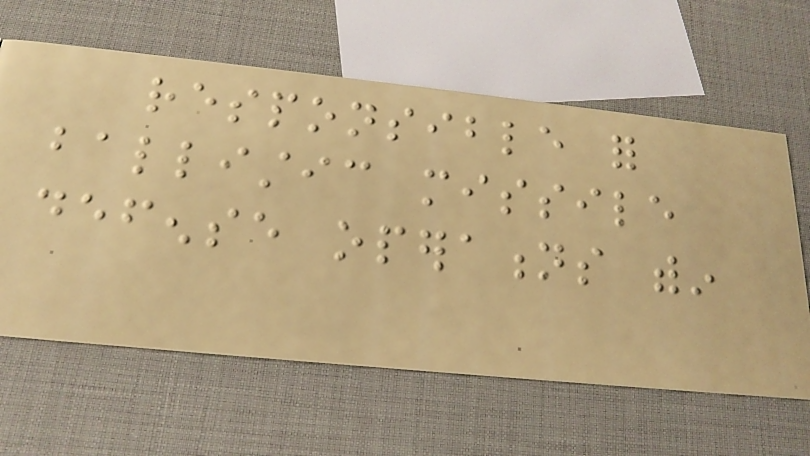responsible for
ballistic missile
defense operations within
